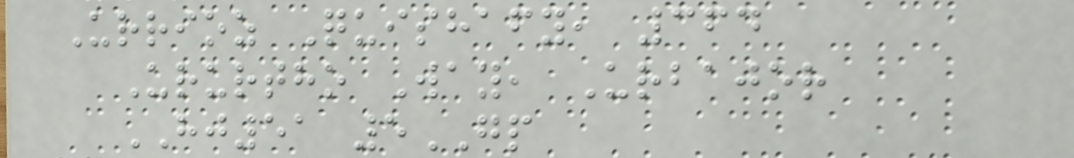Urrioz Quishafy, 364
Ururtho Way, Urbajor
HJ51 5GP
